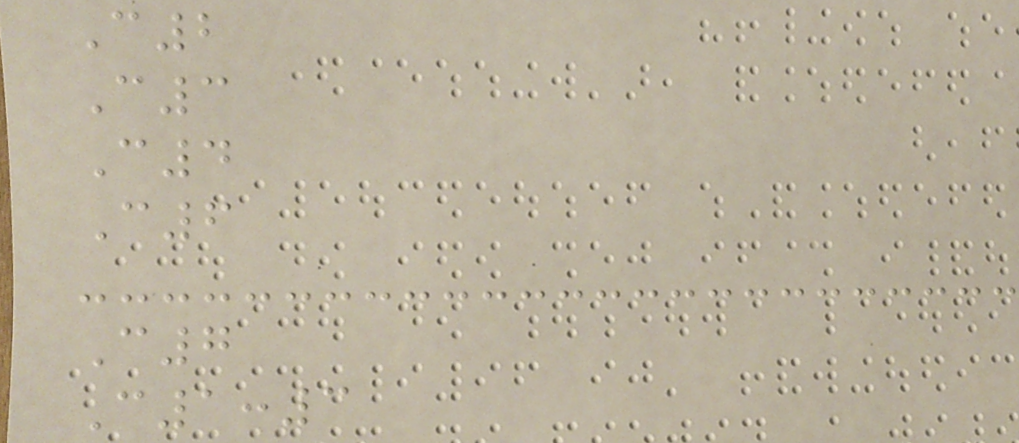C2
C3
C4
C6
C7
C1:3
